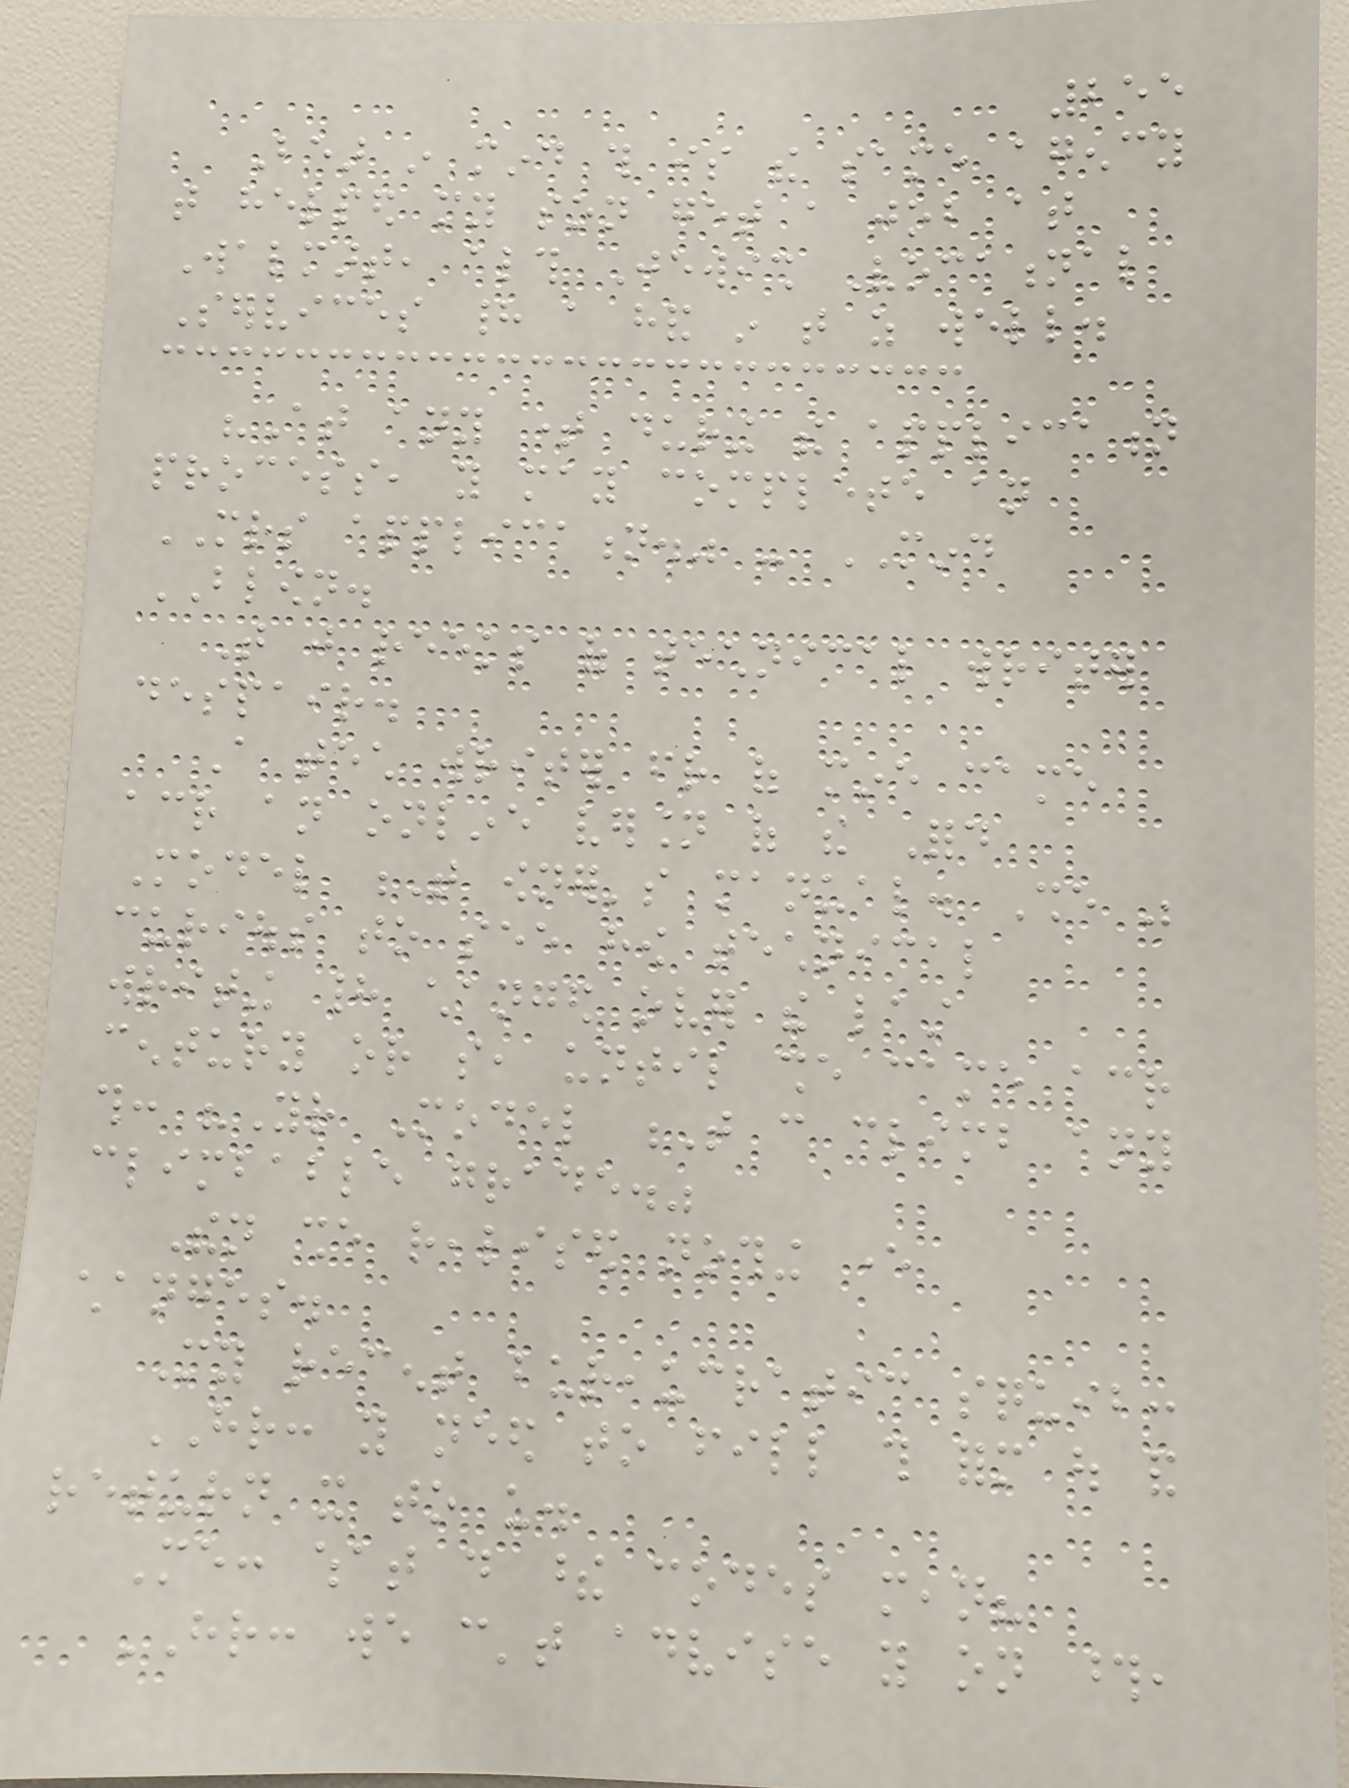255
Bear in mind this is the same agency
that helped my son get a job at
Walmart, although Jewish Vocational
Services had a hand in that as well.
"At any time during the application
process, you may complete an
MRS application." - MIND
BLOWN.
That just reeks of technical writer
despair.
A tech writer friend of mine came
across an online version of the Ford
Model T owner's manual. She was
curious to see how technical
writing had changed over the last
century or so, until she came across
this: "Your Model T can climb any
climbable grade."
Then she realised nothing ever
changes.
My recent bureaucratic squib:
HR: you need to fill this form out and
return it to us.
Me: what do these codes mean?
HR: we can't advise you on those,
